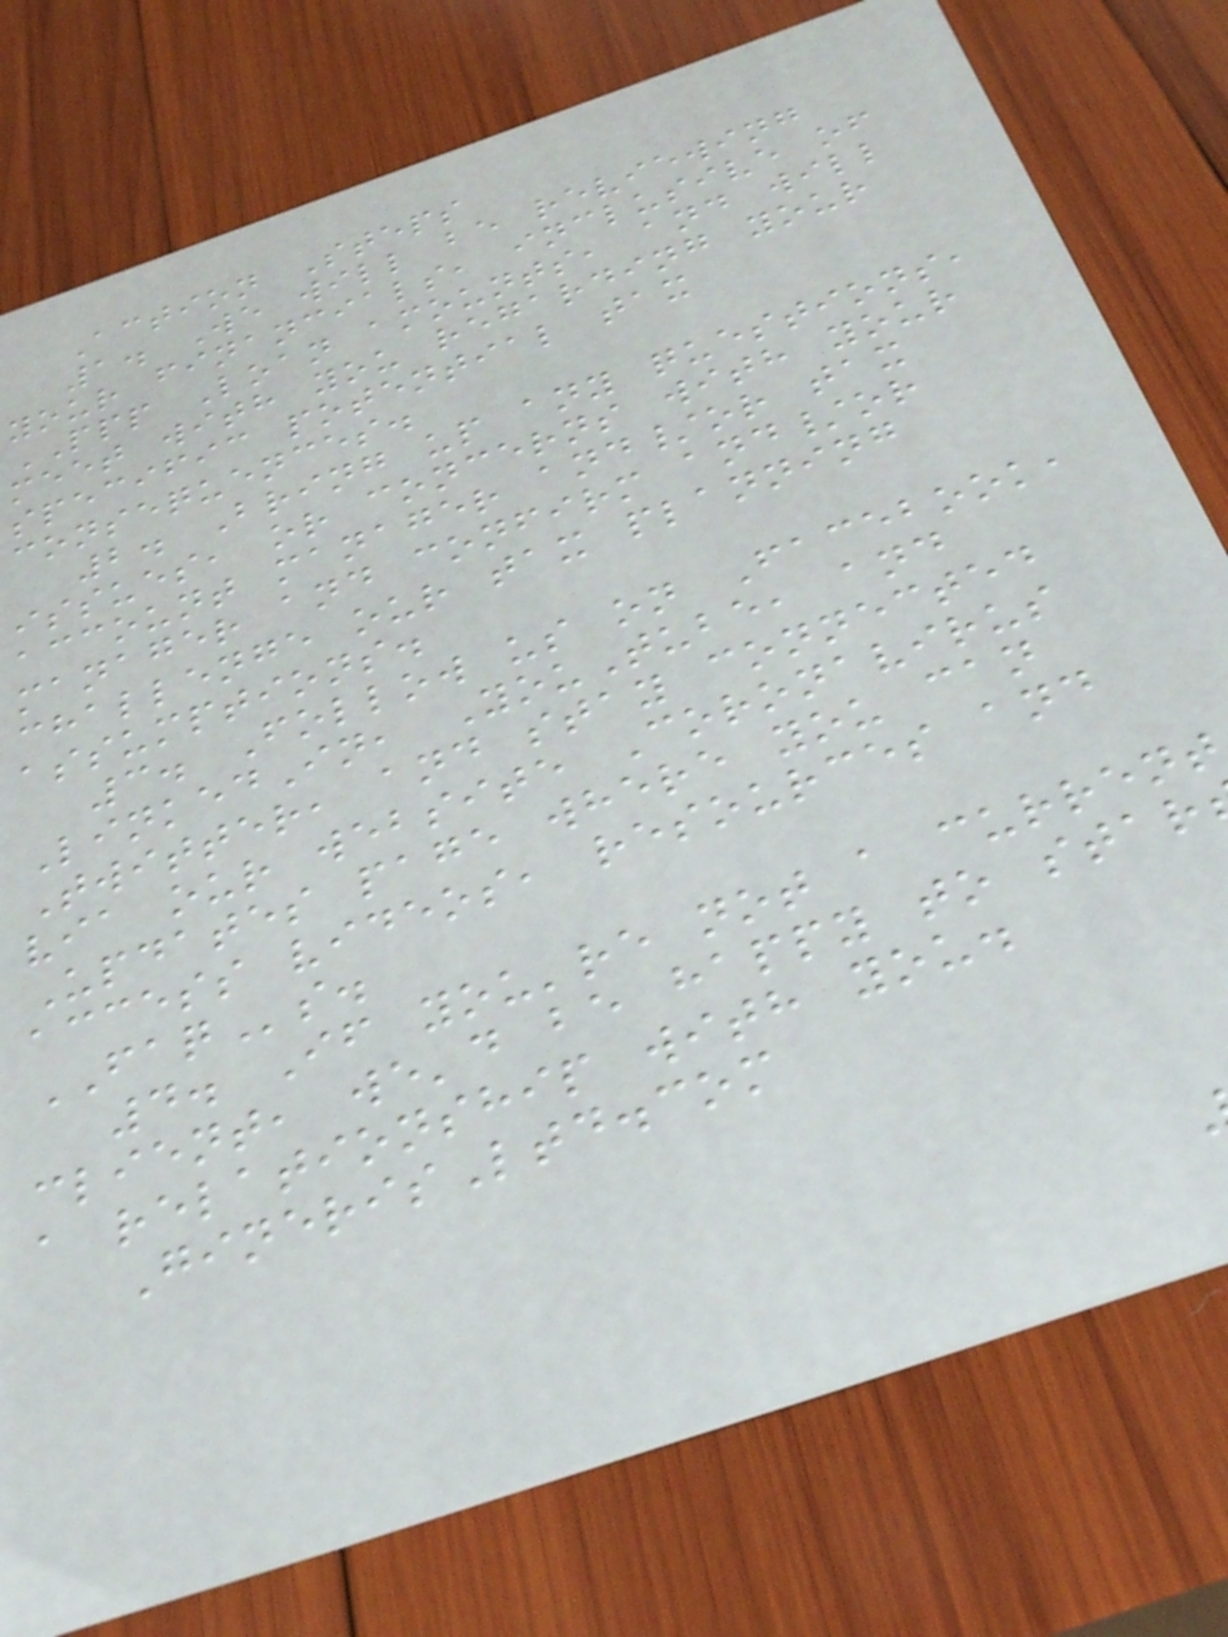Action Steps
1. We will be reviewing
your financials, inclusive of
PPP Loan amounts, and will
meet with you regarding your
specific potential tax
consequences.
2. Bring up any questions,
issues, or concerns with your
account manager and/or tax
manager and confirm and/or
challenge our tax planning
assumptions.
3. Follow us on Facebook,
LinkedIn, YouTube, and
Twitter, and stay connected
via our website Coronavirus
Updates page where you can
access videos, resources and
FAQs.
4. If you're not a current
client, we'd be happy to star
a relationship with you.
GinerisLtd.com
